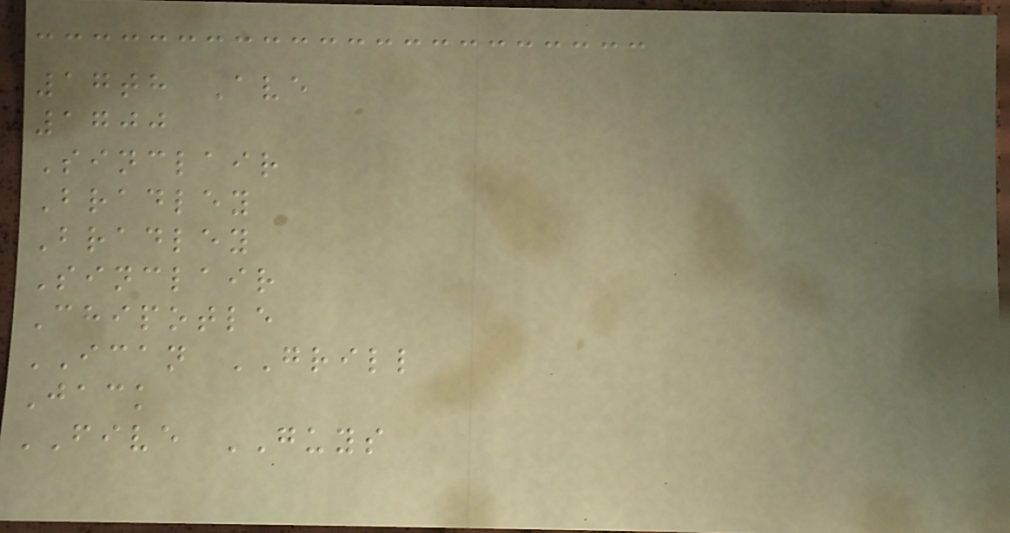17th Ave
1700
Sinclair
Bradley
Bradley
Sinclair
Chipotle
ICAN GRILL
Jack
FIVE GUYS
